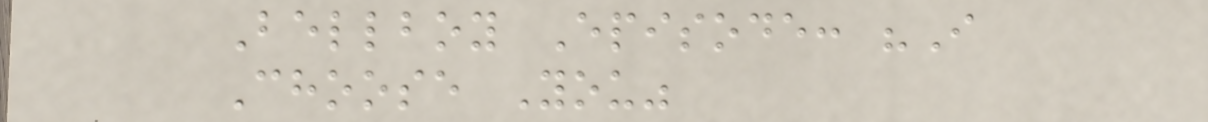Bellboy Episode: "I
Choose You"
